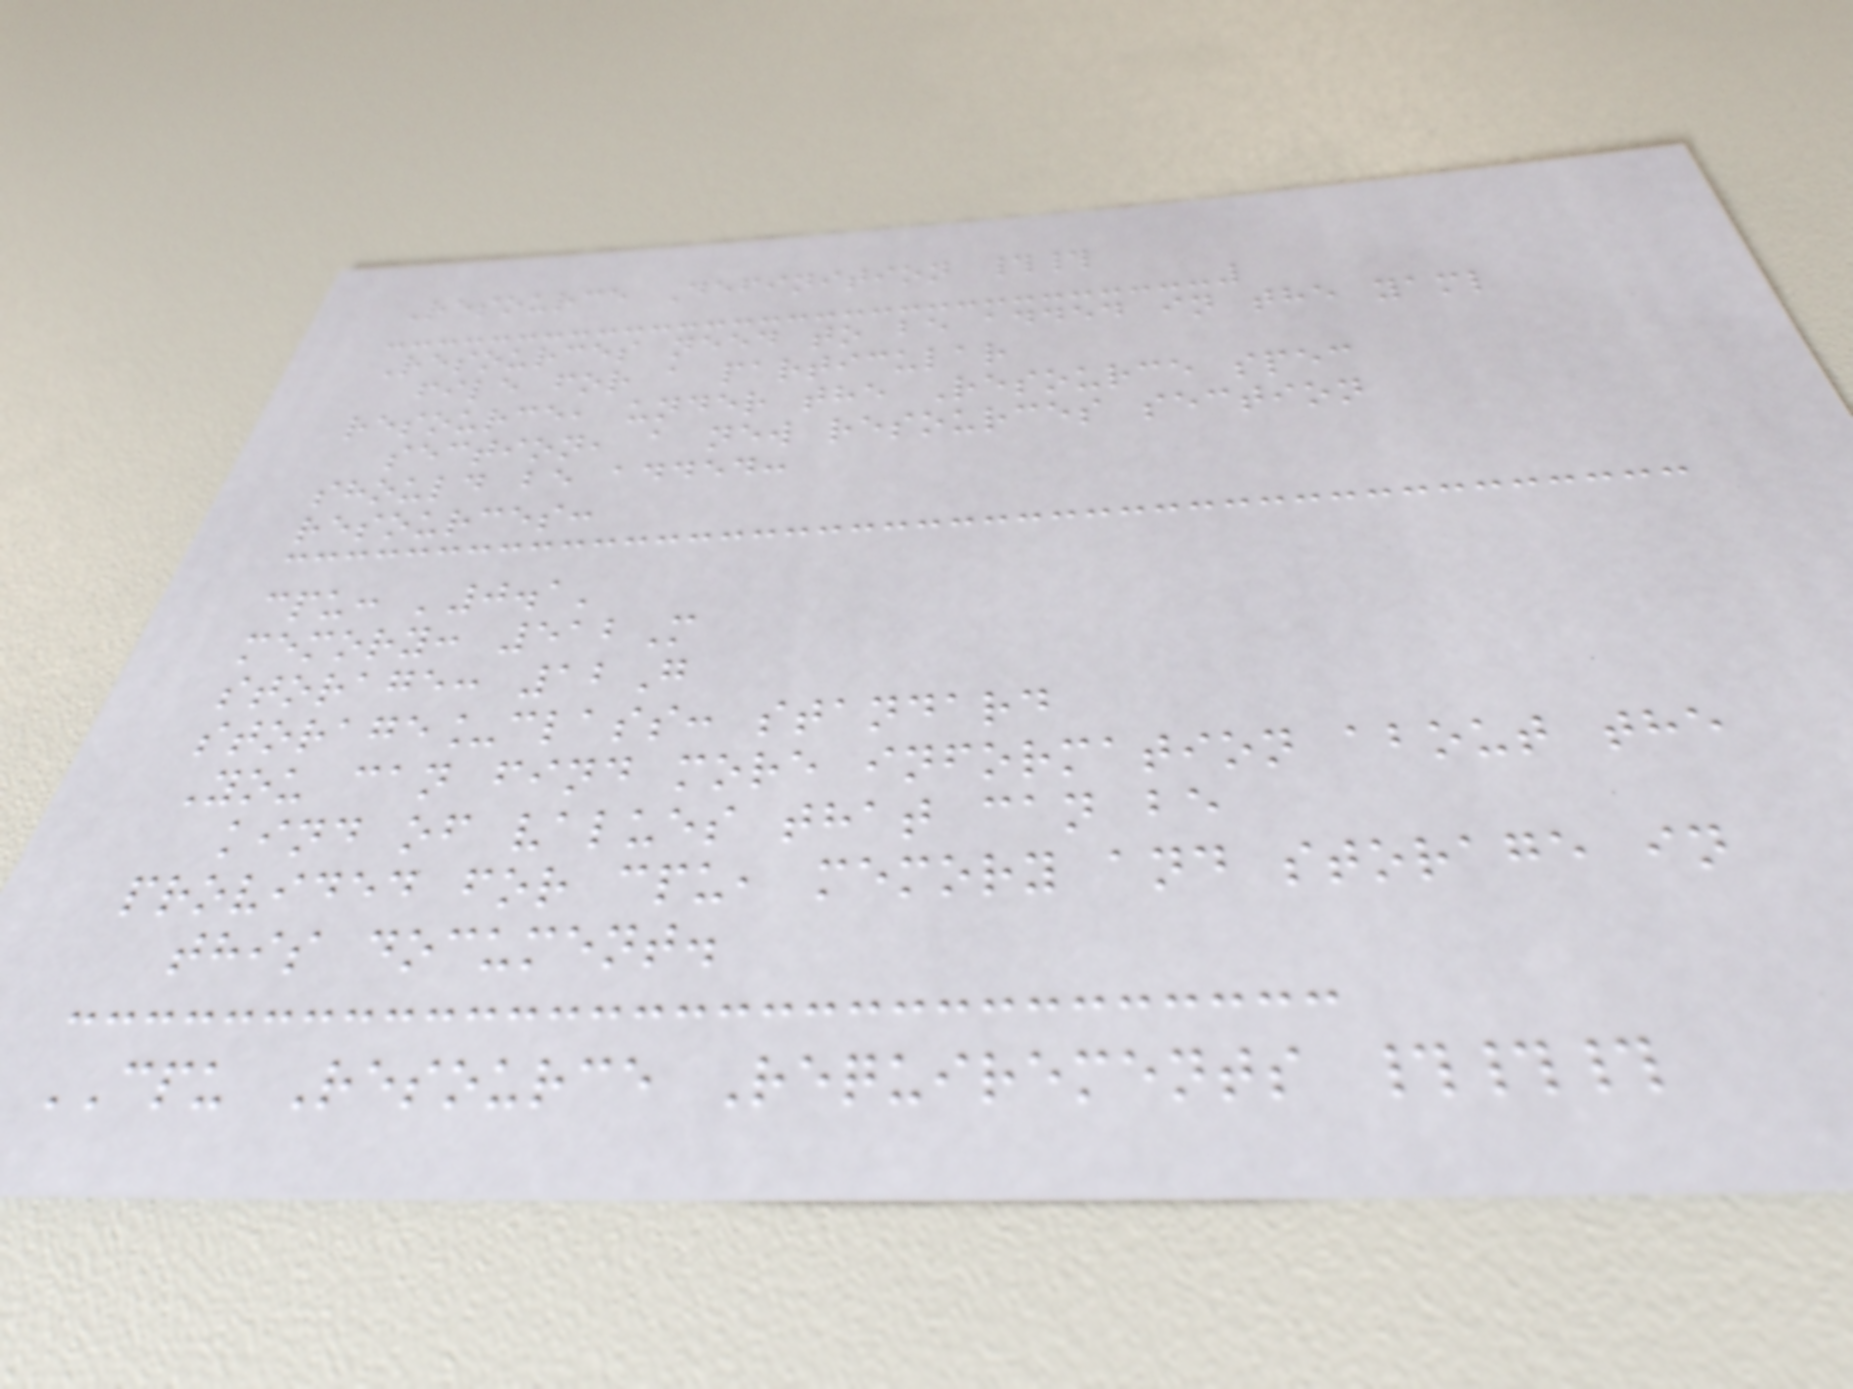Resource Definition ##
Resources need to be added in the yaml
file for a particular
resource, under the Resource spec
section, a new resources section
should be added:
resources:
cpu: '0.1'
memory: 512M
storage: 12G
storage_class: standard
You can find more information about the
kind of values that can be
provided for cpu, memory and storage in
this document.
CPU Resource Requirements ###
